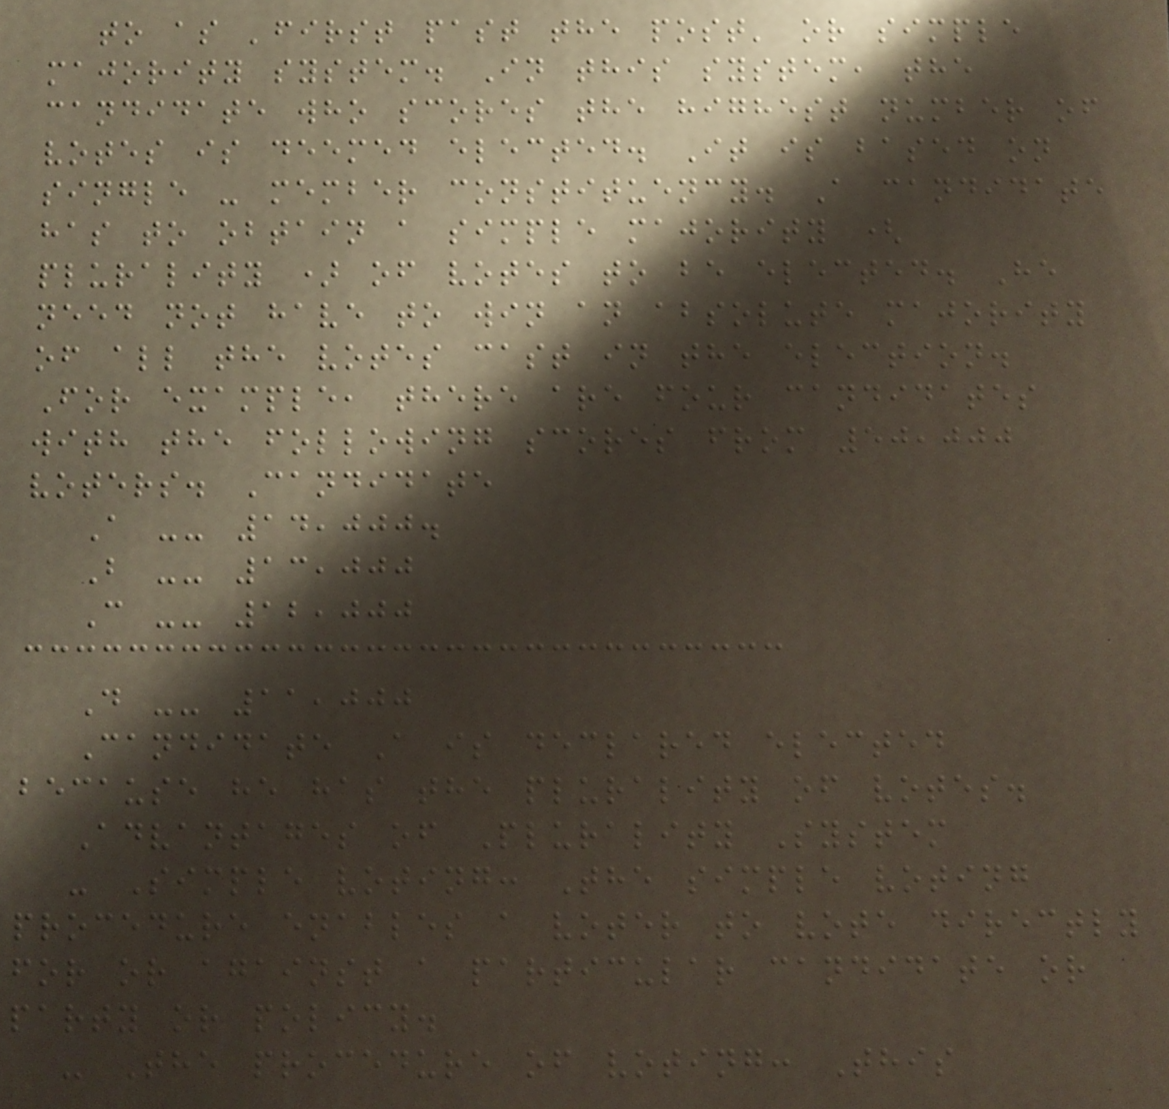to as 'first past the post' or simple
majority system. In this system, the
candidate who scores the highest number of
votes is deemed elected. It is based on
single - member constituency. A candidate
has to obtain a simple majority (
plurality ) of votes to be elected. He
need not have to win an absolute majority
of all the votes cast in the election.
For example, there are four candidates
with the following scores from 50,000
voters. Candidate
A -- 14,000.
B -- 13,000
C -- 12,000
D -- 11,000
Candidate A is declared elected
because he has the plurality of votes.
Advantages of Plurality System
- Simple voting: The simple voting
procedure enables a voter to vote directly
for or against a particular candidate or
party or policy.
- The procedure of voting: This
